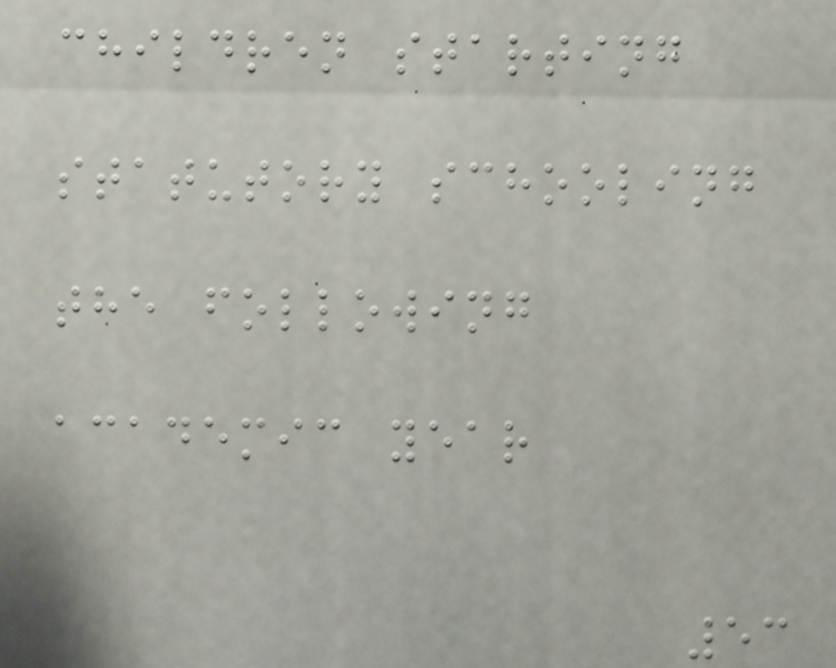children starting
statutory schooling
the following
academic year
53
